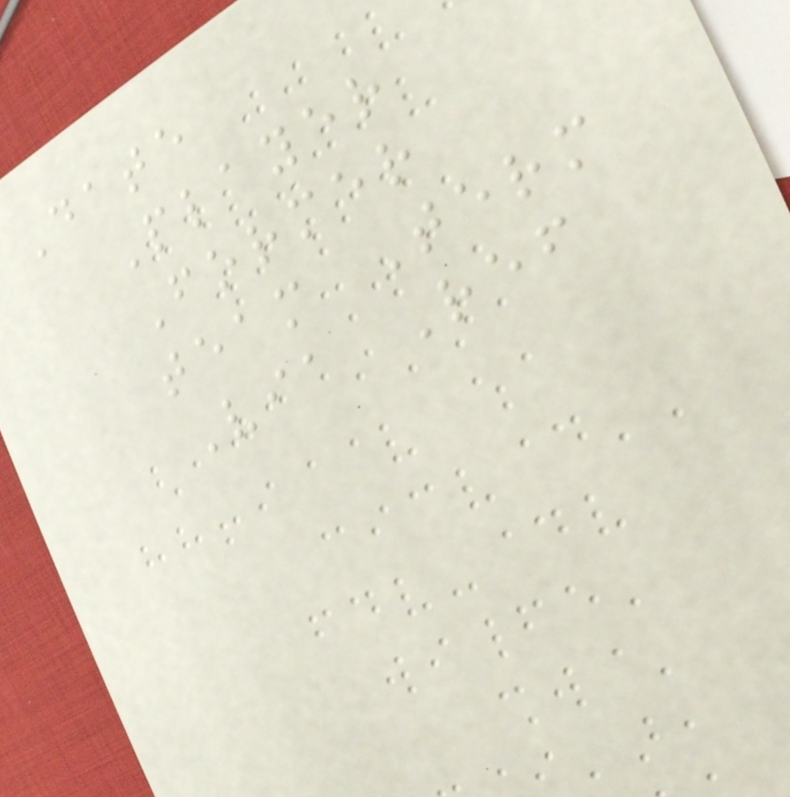Date
Player
Former
team Term
Via Ref
